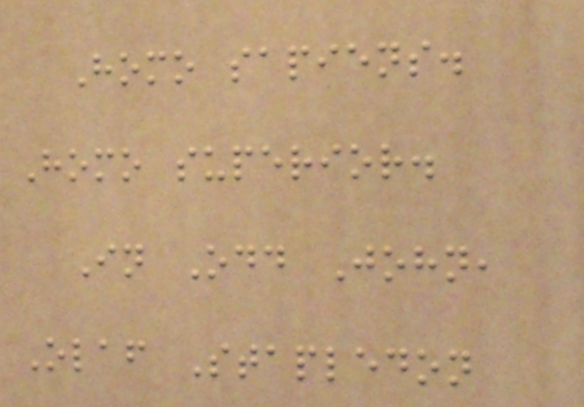Homo sapiens.
Homo superior.
In Odd John,
Olaf Stapledon
